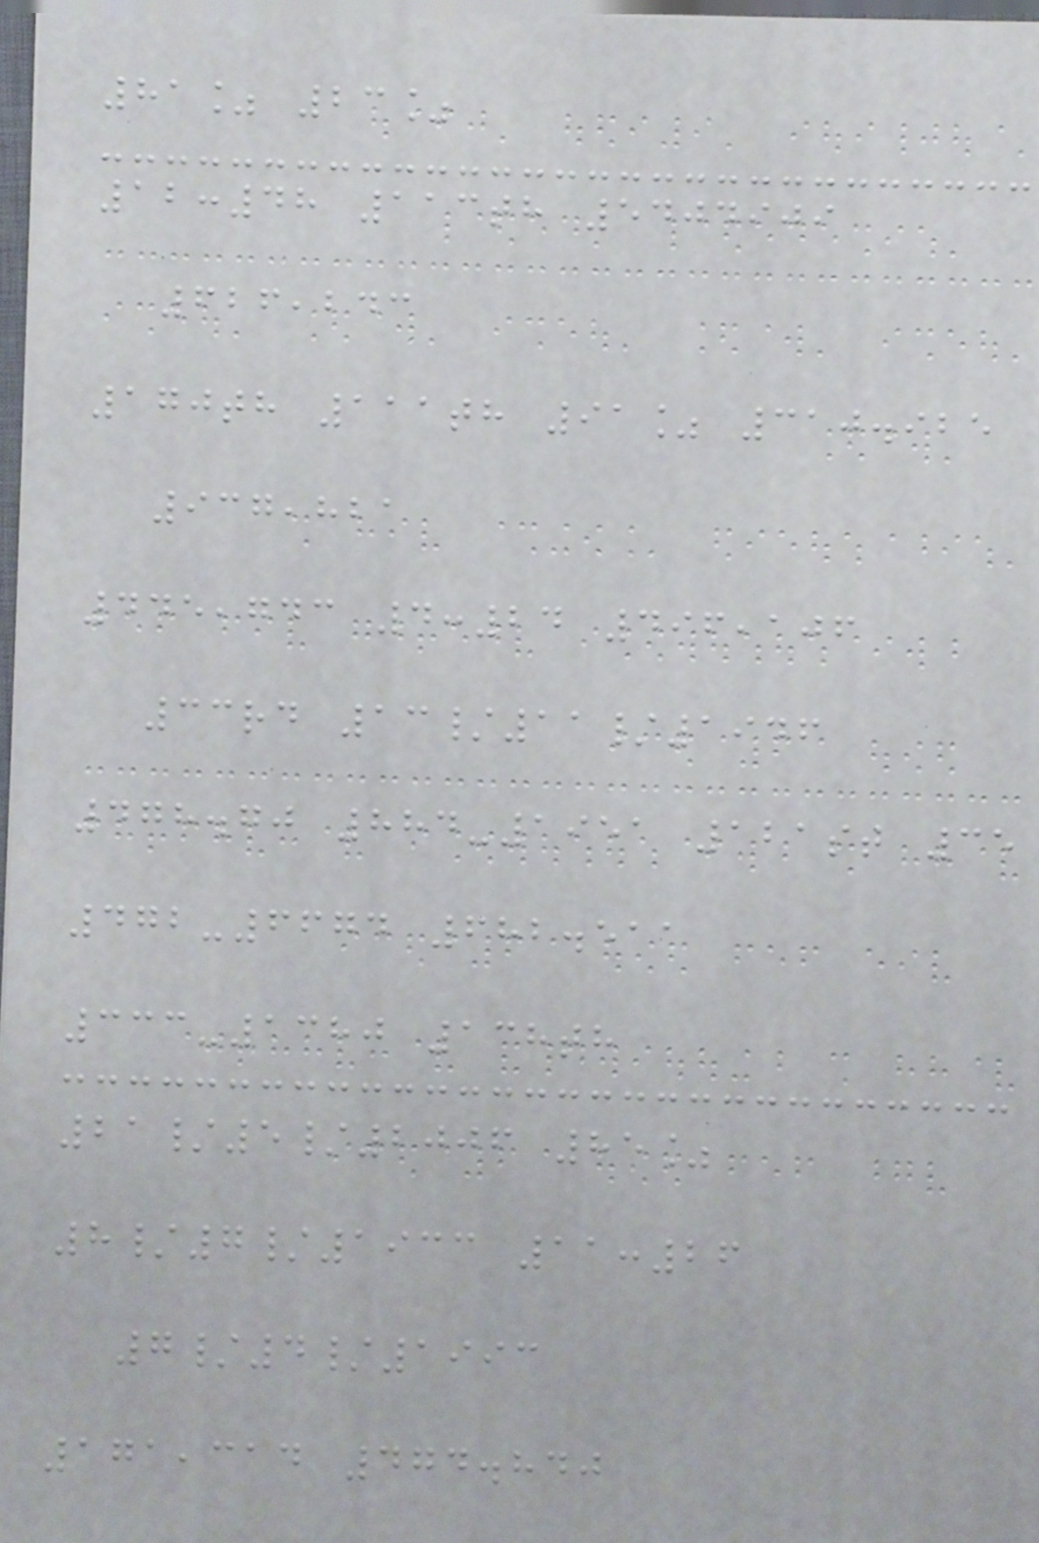81% 23%
12:48 113th 5404909
626,243
170th 111th 91% 310.925
937,821
445,743 4:24 496,106
33rd 13/11/1946
478.70 884-1951 121st 35
472-6674 682.511
333-1380 138th
21/5/2006 85%
8/7/1933 11:26
7/4/1993
171,314 474.840
